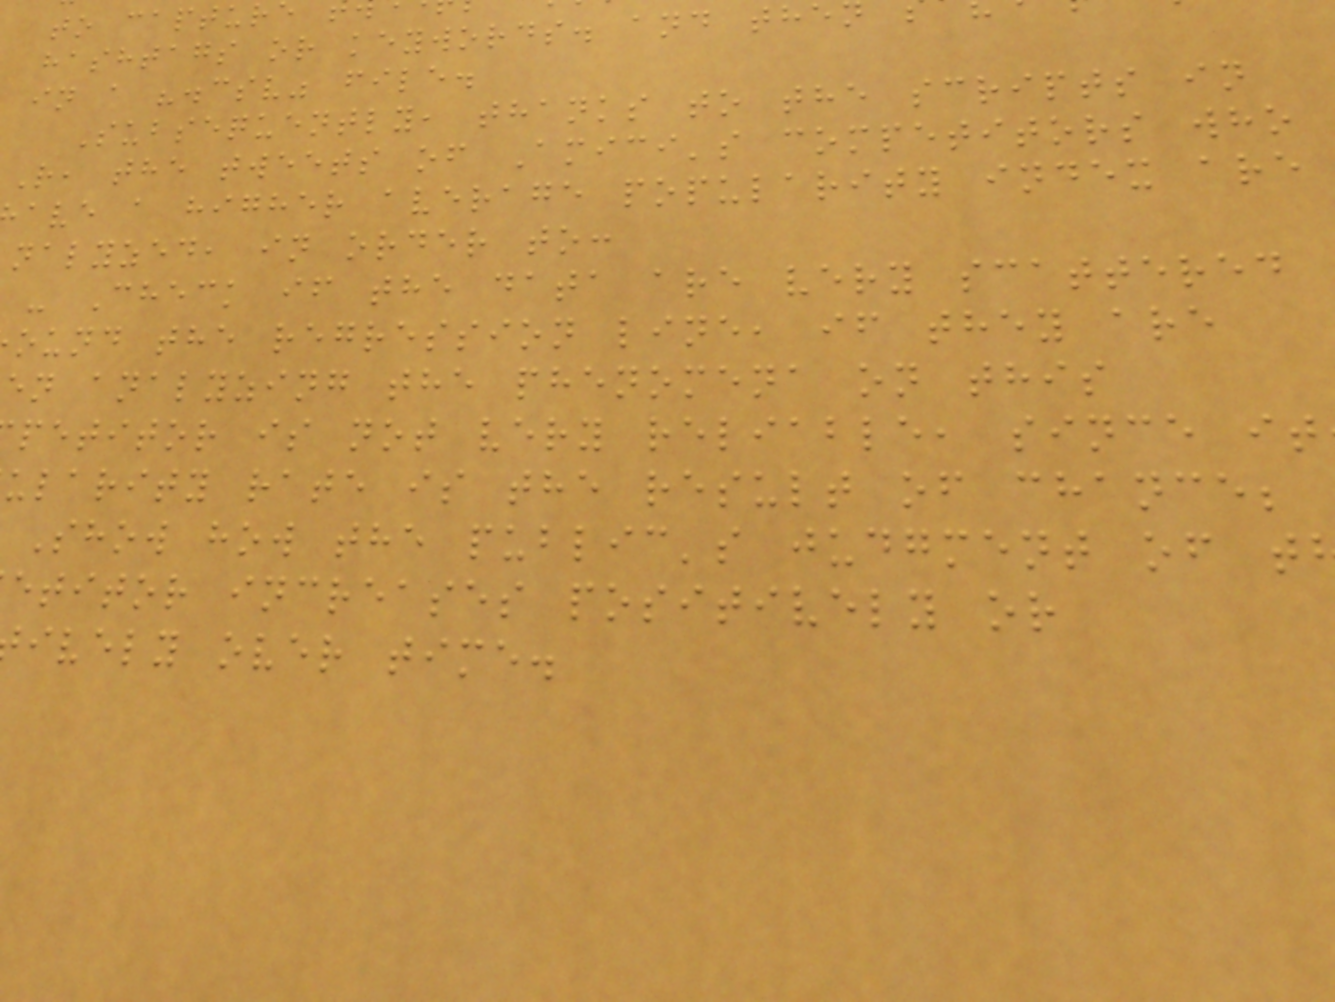hashtags or keywords. and the
in a ".csv" file.
Subsequently, thanks to the scripts in
R, the tweets of Amici's competitors who
ave a higher average popularity index are
nalyzed, in order to:
- Check if the data are very scattered
ound the regression line, if they are
en analyzing the phenomena on this
petitor is not very reliable, since it
ularity rate is the result of chance;
Show how the public's judgment of t
etitor increases positively or
ively over time.
